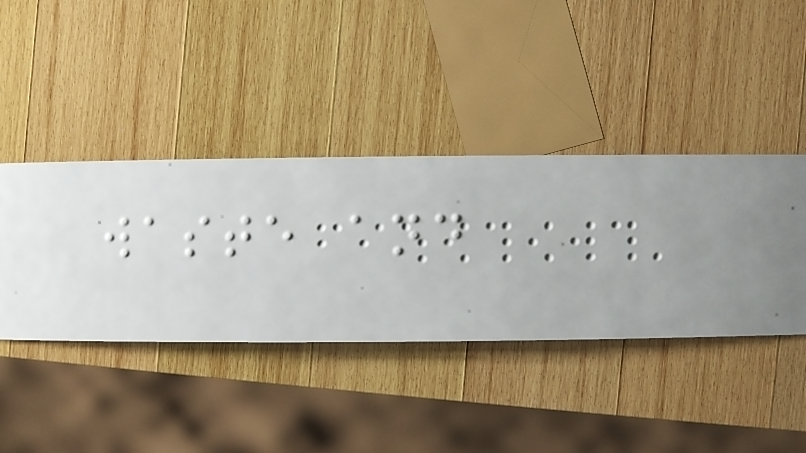waste and
